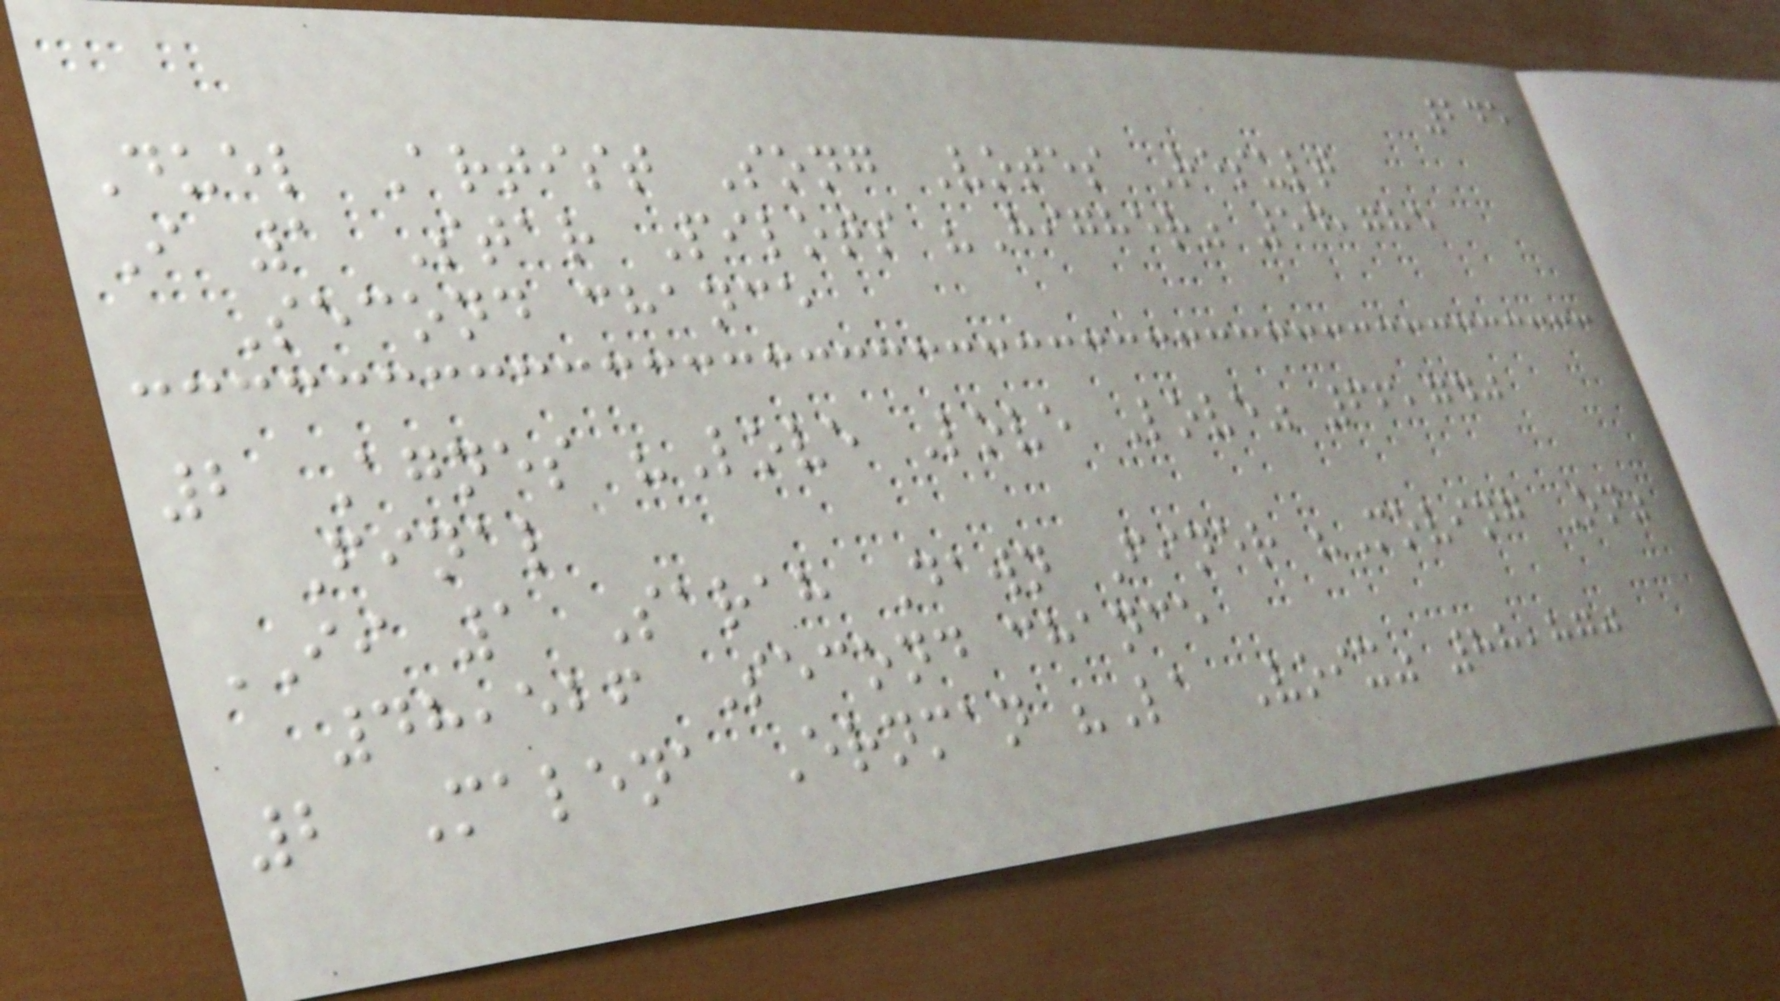245
Duel Artist Song Votes Result
I 1 Star Pilots "Higher" 54,785
Second chance
2 Agnes "Love Love Love" 66,740
Final
II 1 Sarah Dawn Finer "Moving On"
48,526 Second chance
2 Malena Ernman "La Voix" 88,870
